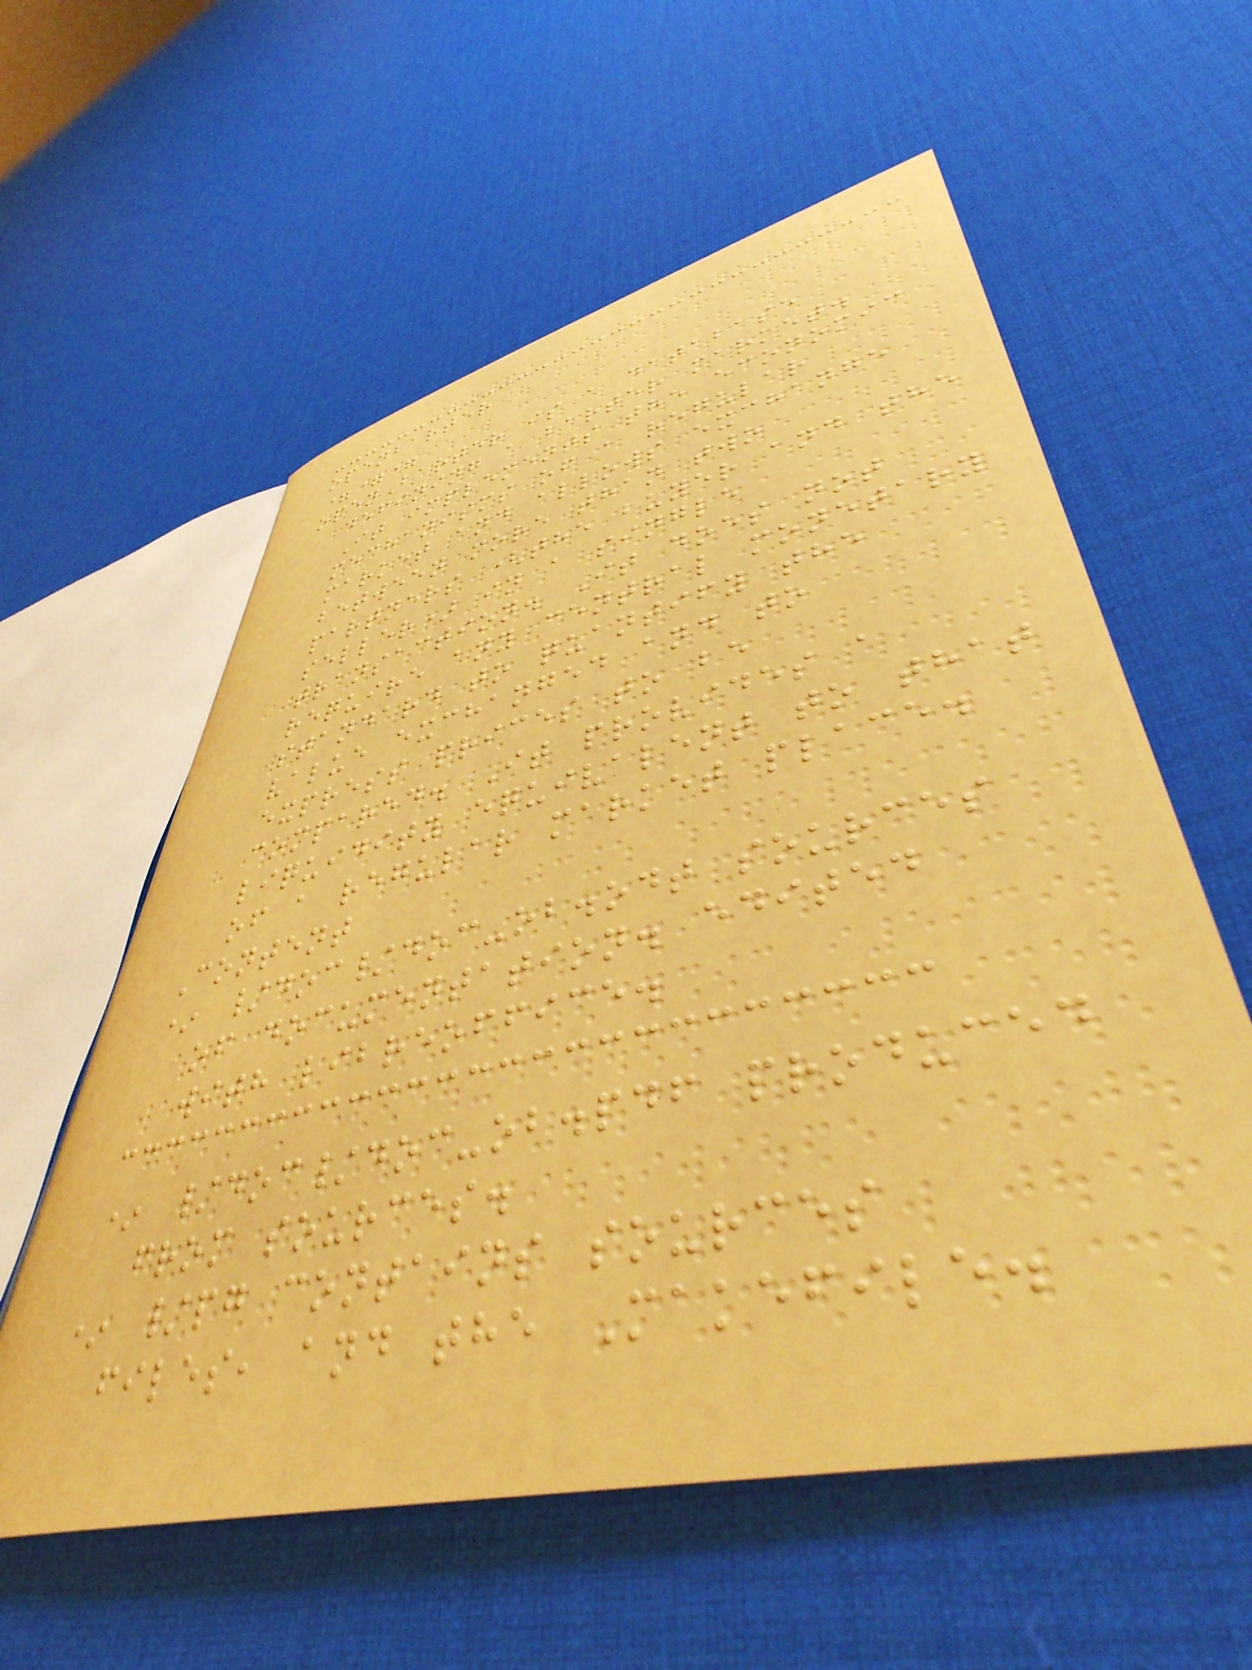openbarter
===
openBarter is a database
defining a barter market.
It implements the economic
mechanisms of a regular
market and allows exchange
between more than two
partners (the buyer and the
seller) in a single
transaction. It does not
require any central monetary
standard to quantify the
value exchanged and to
express prices to be
compared. It provides a
liquidity equivalent to that
of a regular market place.
Content
* /doc/doc-ob.odt sources
of documentation. edited
with libreoffice.
* /doc/doc-ob.pdf produced
from sources.
* /pg contains sources
files, and the Makefile.
